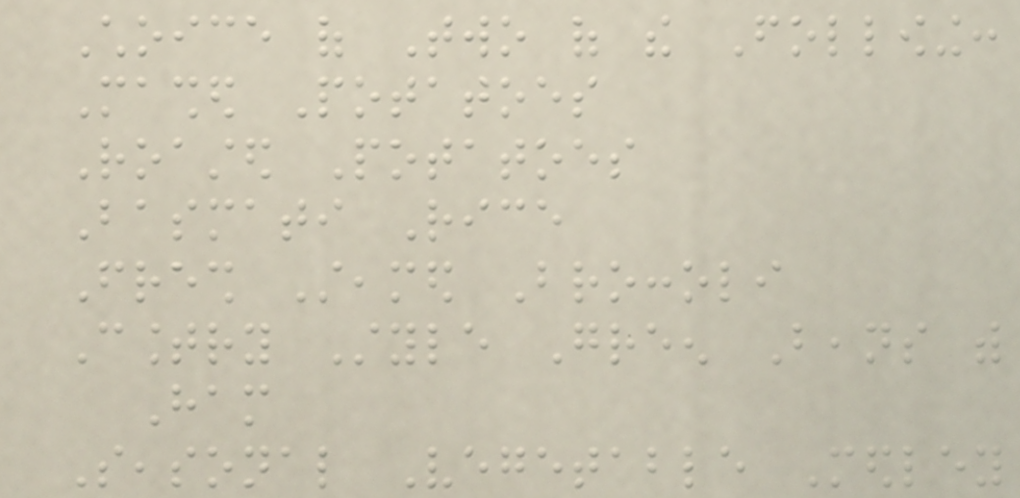Choice of Two of the Following:
Mashed Potatoes
Roasted Potatoes
Basmati Rice
Fresh Steamed Broccoli
Country Style Green Beans with
Ham
Seasonal Vegetable Medley
